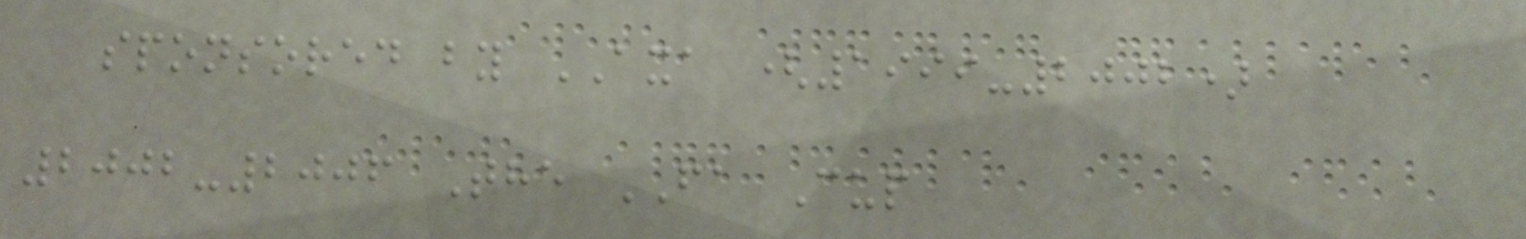sponsored by AXA (1999-2002)
2002-2006 The FA Cup
